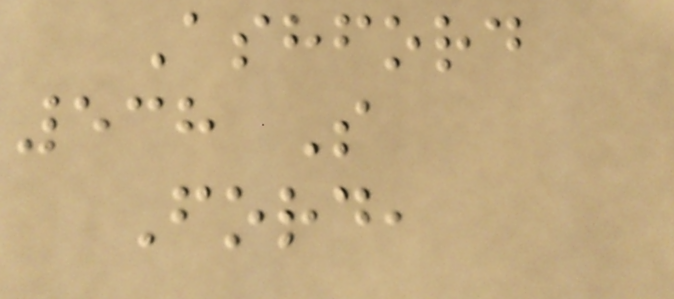Ashford
538 S
Ford,
